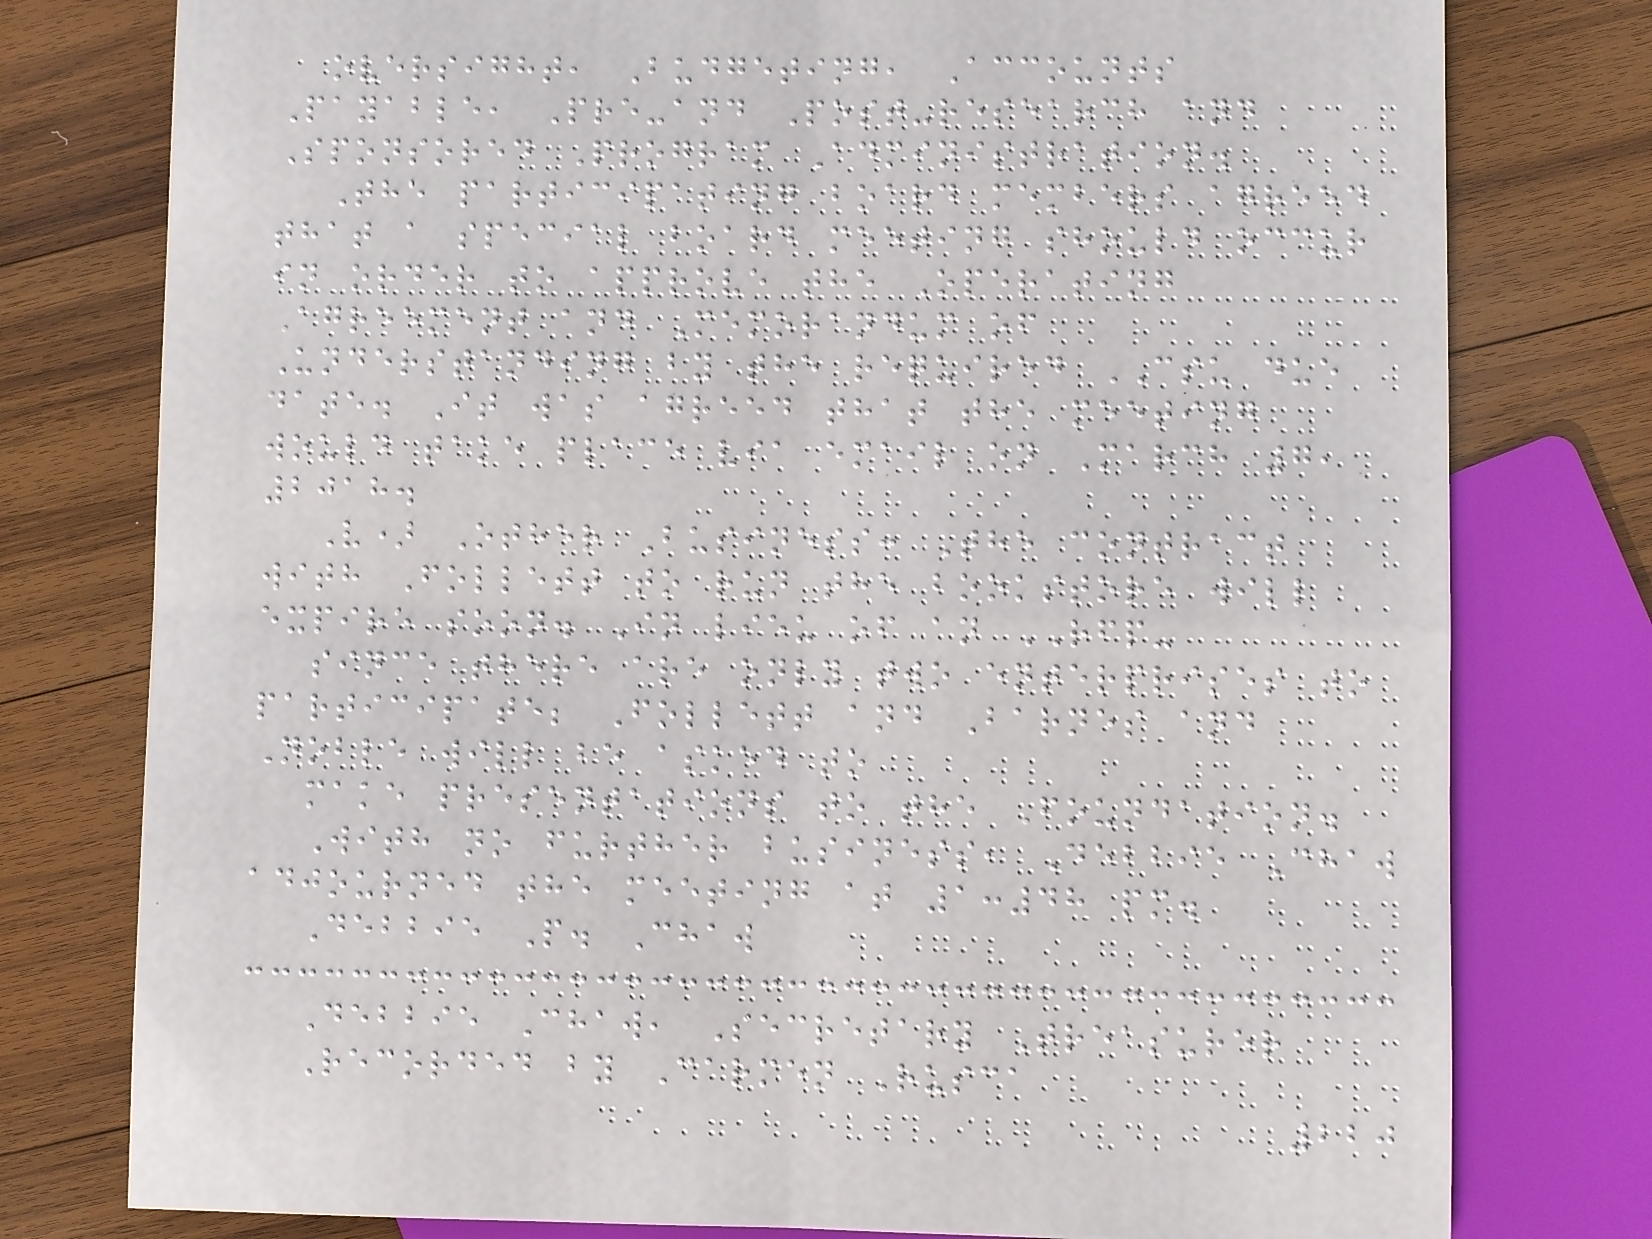oversight, Budgeting, Accounts
Payable, Pre-and Post-research and
Sponsored Program Administration.
The participating board members agreed
that a special board meeting should occur
in order to approve the Operating
Agreement and Memorandum of
Understanding by the required CSU due
date. It was agreed that the meeting
would take place via email on March 7,
2018.
V) Other Business: The contract
with Follett to run the bookstore will
expire soon. In lieu of an RFP-
since there are only two enterprises to
participate; Follett and Barnes and
Noble will be asked to
make presentations to the Foundation.
With no further business, Debbie Chaw
adjourned the meeting at 1:48 pm.
Debbie P. Chaw
Debbie Chaw, Secretary Treasurer
Recorded by Carmen Rusca
220
